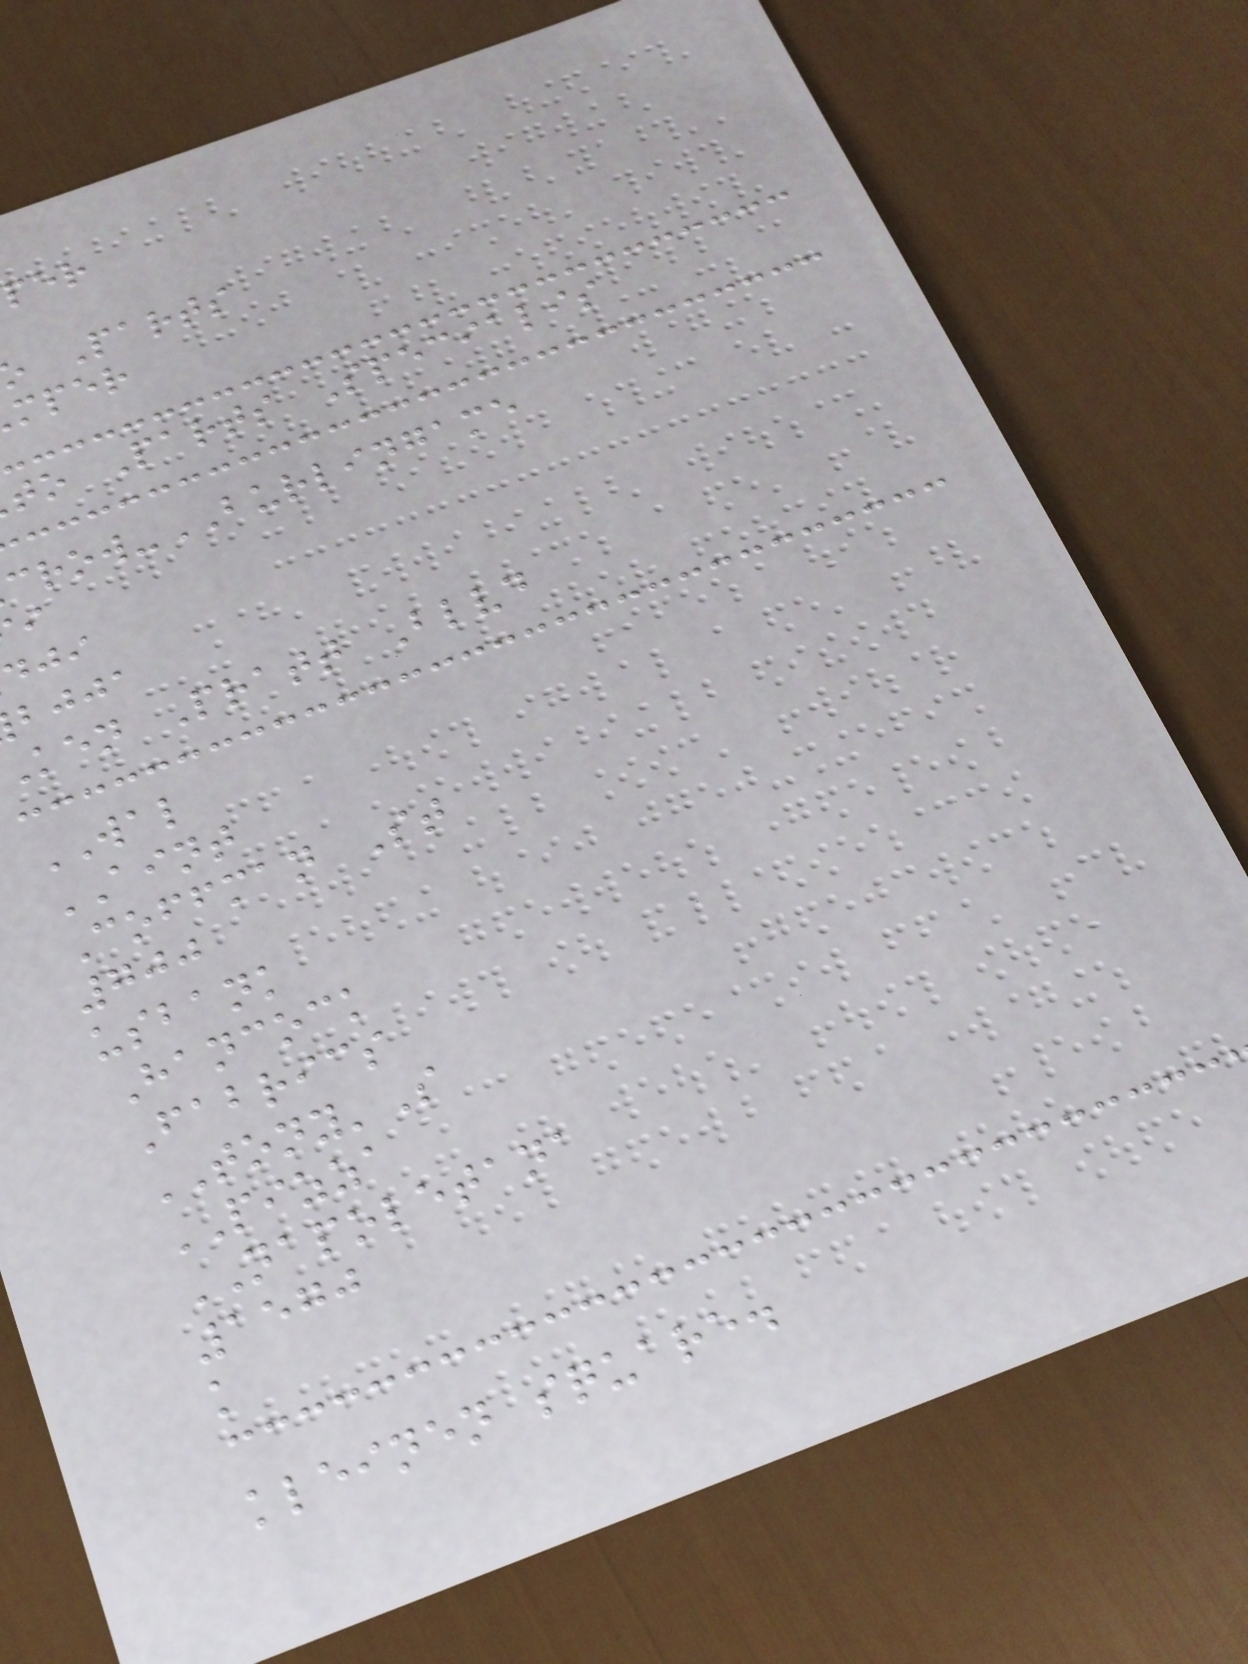Parts
mper
to Parts Specialis
-BURLINGAME
bjja
ken Pratt Blvd
WAL
AINT
Coffman St
700
usbank
Hancock
Fabrics
TONY'S
PIZZA
NAPOLETANA
1570
k
kleinen square.
